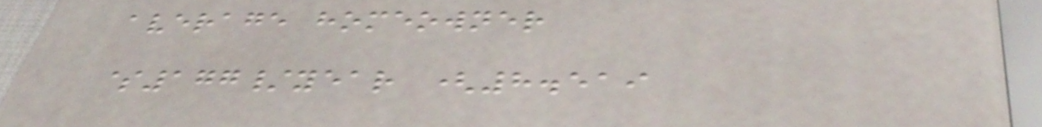average homeowner
$177/year (8.519
